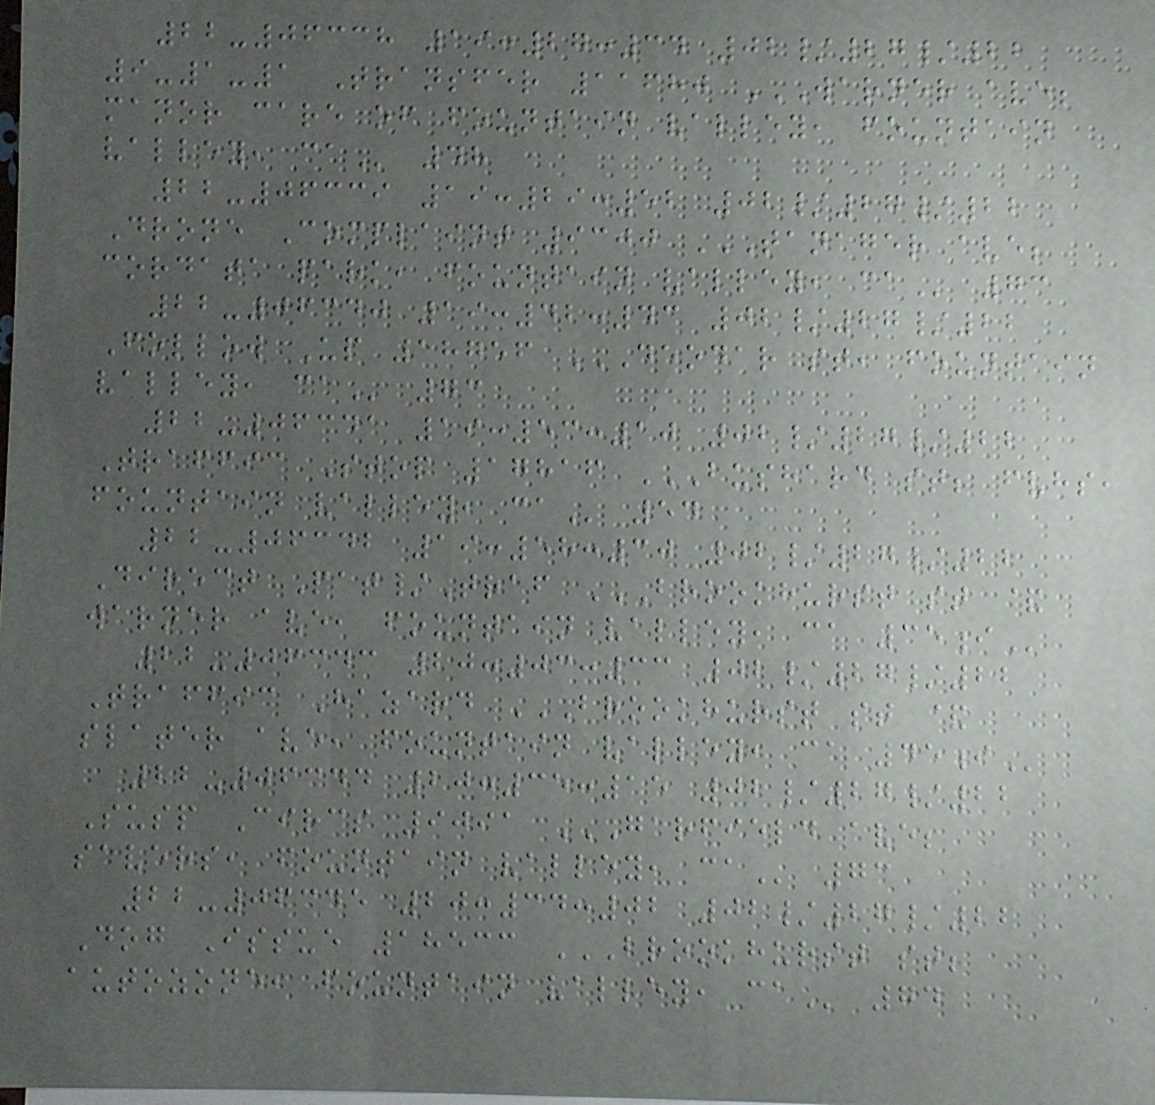22-06338 19:27:34 02/27/22
9-1-1 Transfer 11680 WARNER AVE;
MANOR CARE OF FOUNTAIN VALLEY, FOUNTAIN
VALLEY, CA 48
22-06339 19:29:52 02/27/22
Drone Complaint 9300 TANAGER AVE;
CORDATA PARK, FOUNTAIN VALLEY, CA 73
22-06340 19:42:43 02/27/22
Follow Up 18756 DEODAR ST, FOUNTAIN
VALLEY, CA 73
22-06341 19:53:10 02/27/22
Traffic Stop 17816 BUSHARD ST; FVHS,
FOUNTAIN VALLEY, CA 54
22-06342 19:58:30 02/27/22
Direct Pat/Traf BROOKHURST ST &
WARNER AVE, FOUNTAIN VALLEY, CA 35I
22-06343 20:03:33 02/27/22
Traffic Hazard BROOKHURST ST &
SLATER AVE, FOUNTAIN VALLEY, CA 45I
22-06344 20:35:15 02/27/22
Susp Circs 9091 GARFIELD AVE;
SAVERS, FOUNTAIN VALLEY, CA 73
22-06345 20:34:02 02/27/22
Dog Issue 18533 BROOKHURST ST;
AUTOZONE, FOUNTAIN VALLEY, CA 74
